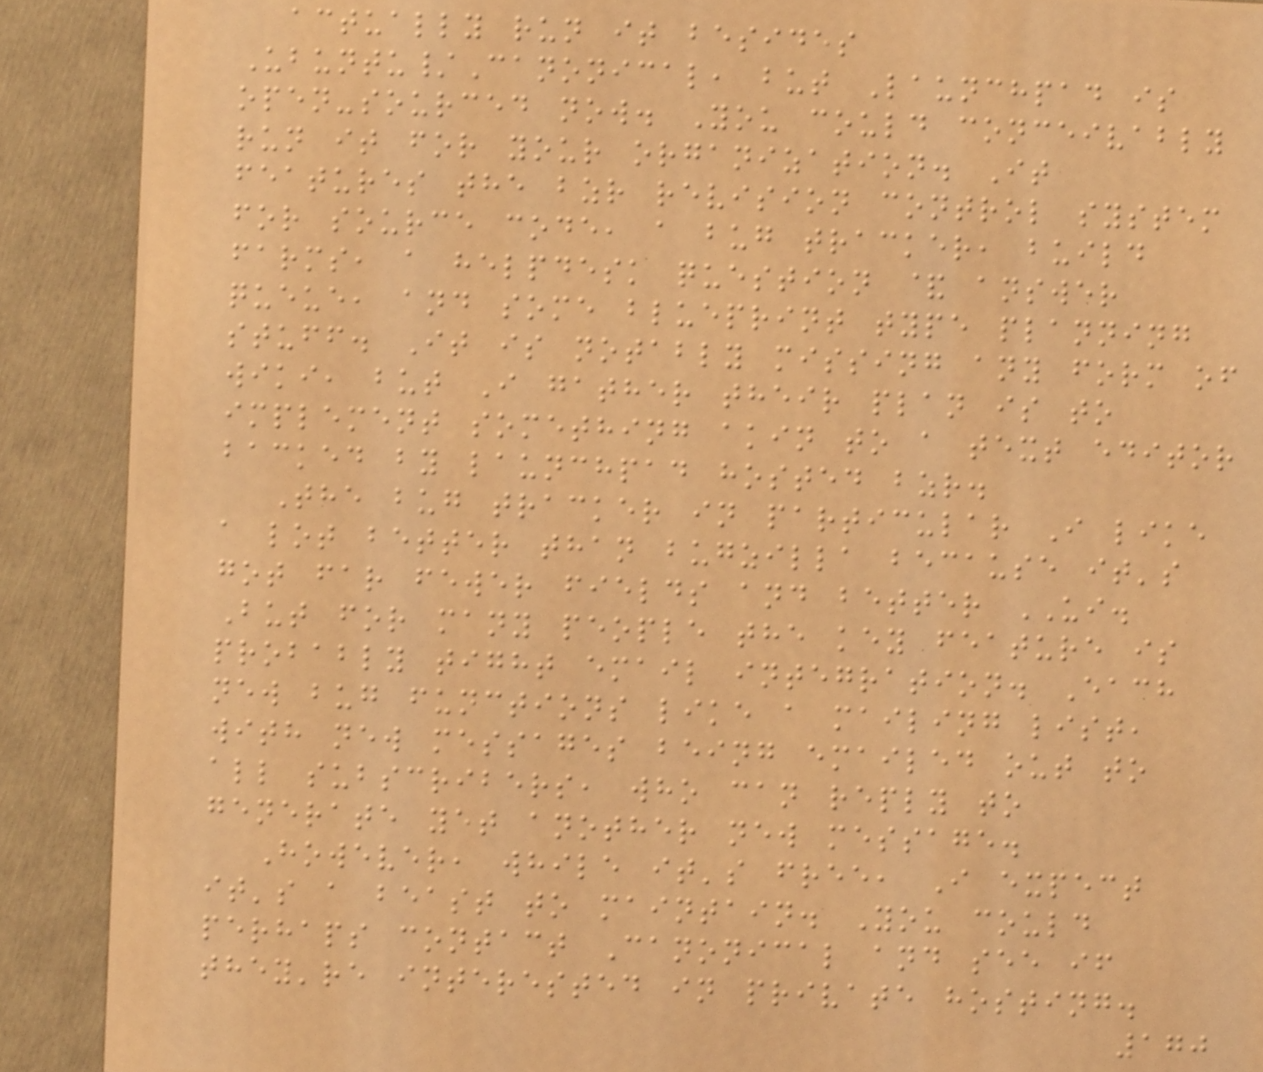actually run it besides
Ubuntu/Canonical, but Launchpad is
open-sourced now. You could conceivably
run it for your organization. It
features the bzr revision control system
for source code, a bug tracker, build
farms, a helpdesk question & answer
queue, and some blueprint type planning
stuff. It is notably missing any form of
wiki, but I gather their plan is to
implement something akin to a text editor
backed by launchpad hosted bzr.
The bug tracker in particular I like
a lot better than bugzilla because it's
got far fewer fields and better UI.
But for many people the key feature is
probably tight email integration. Each
new bug functions like a mailing list,
with new messages being emailed out to
all subscribers, who can reply to
generate yet another new message.
However, while it's free, I expect
it's a beast to maintain. You could
perhaps contact Canonical and see if
they're interested in private hosting.
170
